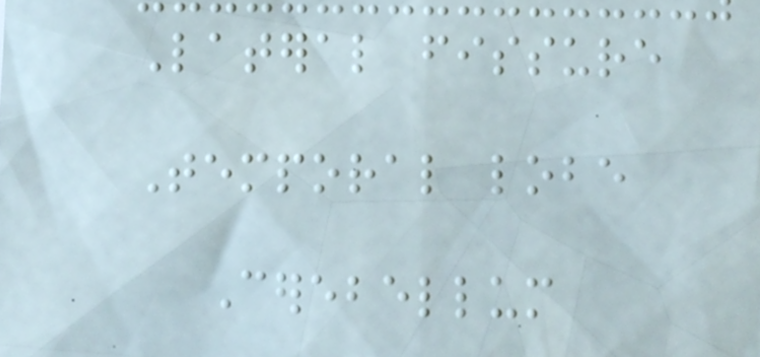Lateral fissure
Temporal lobe
Cerebellum
